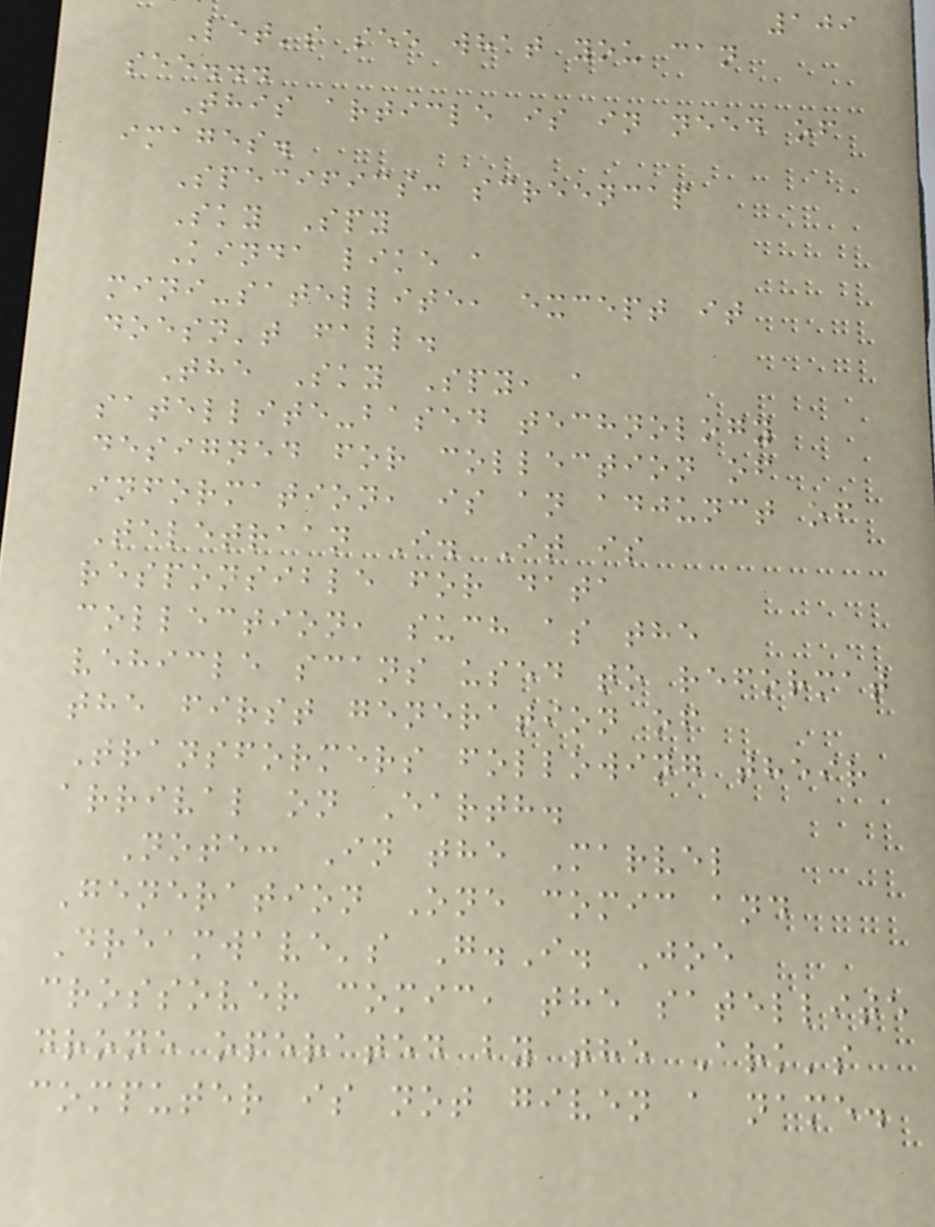109
Let's see what you can
see...
This article is in need of
images.
Specifics: screencap
Sky Spy
Kinda like a
mini-satellite, except it
doesn't fall.
The Sky Spy, a
satellite-based technology
designed for collection of
information, is an adjunct of
Teletraan I. It is
responsible for data
collection, such as the
vehicle scans used to reformat
the first generation of
Transformers following their
arrival on Earth.
Note: In the Marvel
Generation One comic and
Dreamwave's G.I. Joe
crossover comic, the satellite
drone operated by the Ark's
computer is not given a name.
